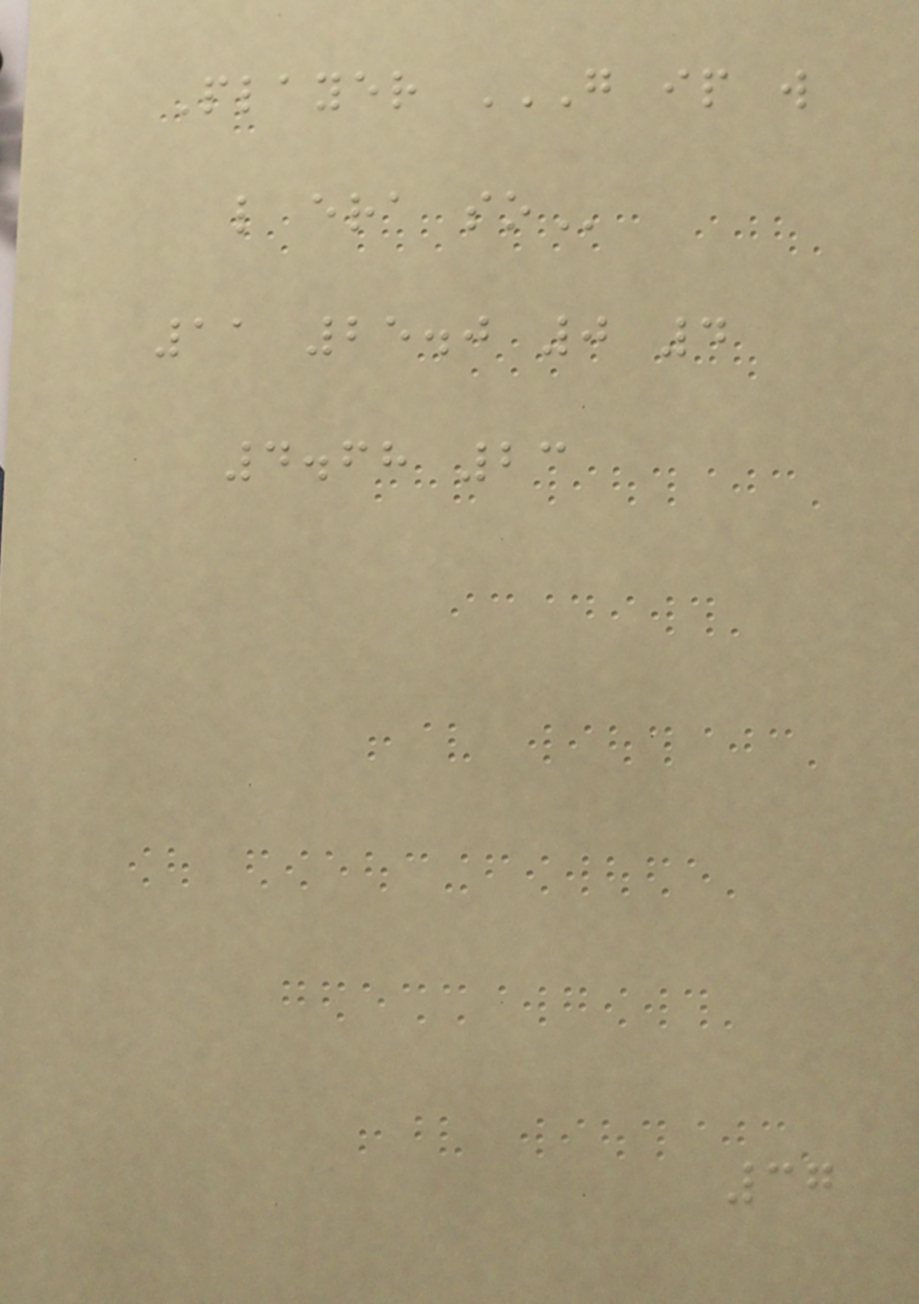Player G IP W
L ERA SO
11 25.0 0 4
4.68 23
37
